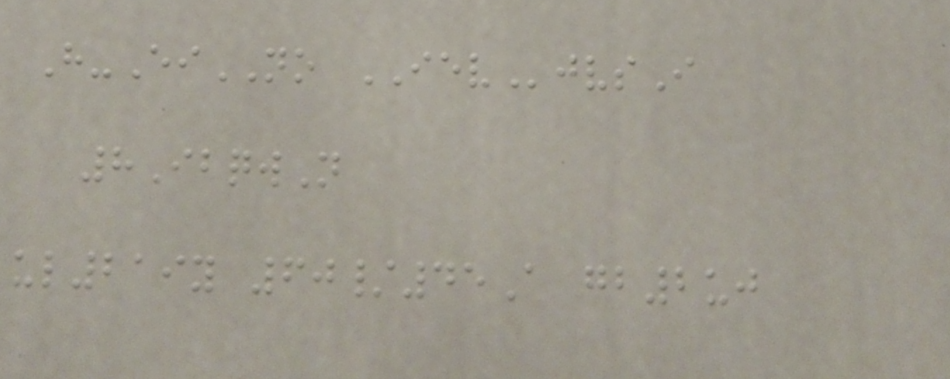H-EiNO IEVjvsI
8IbqwN
ul219y 60/45A gb2uj
